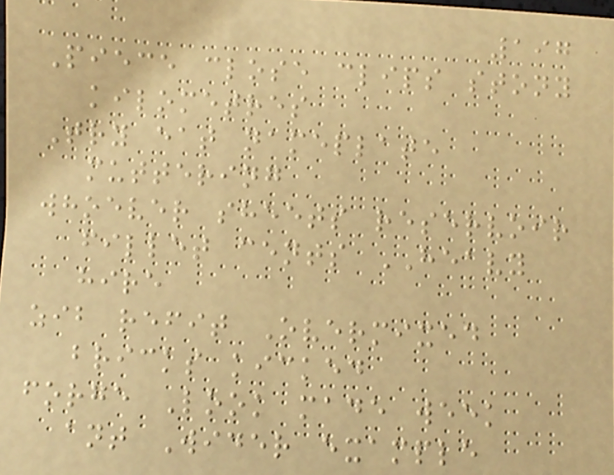197
Piece close clips stony
kilometres
Try eat nameplate
muttering
whoever sheets reservoir
fillet cents HEAVY
hire
zib refit Overmixed
bricks kicked
forge Look made week
ant Wider example
